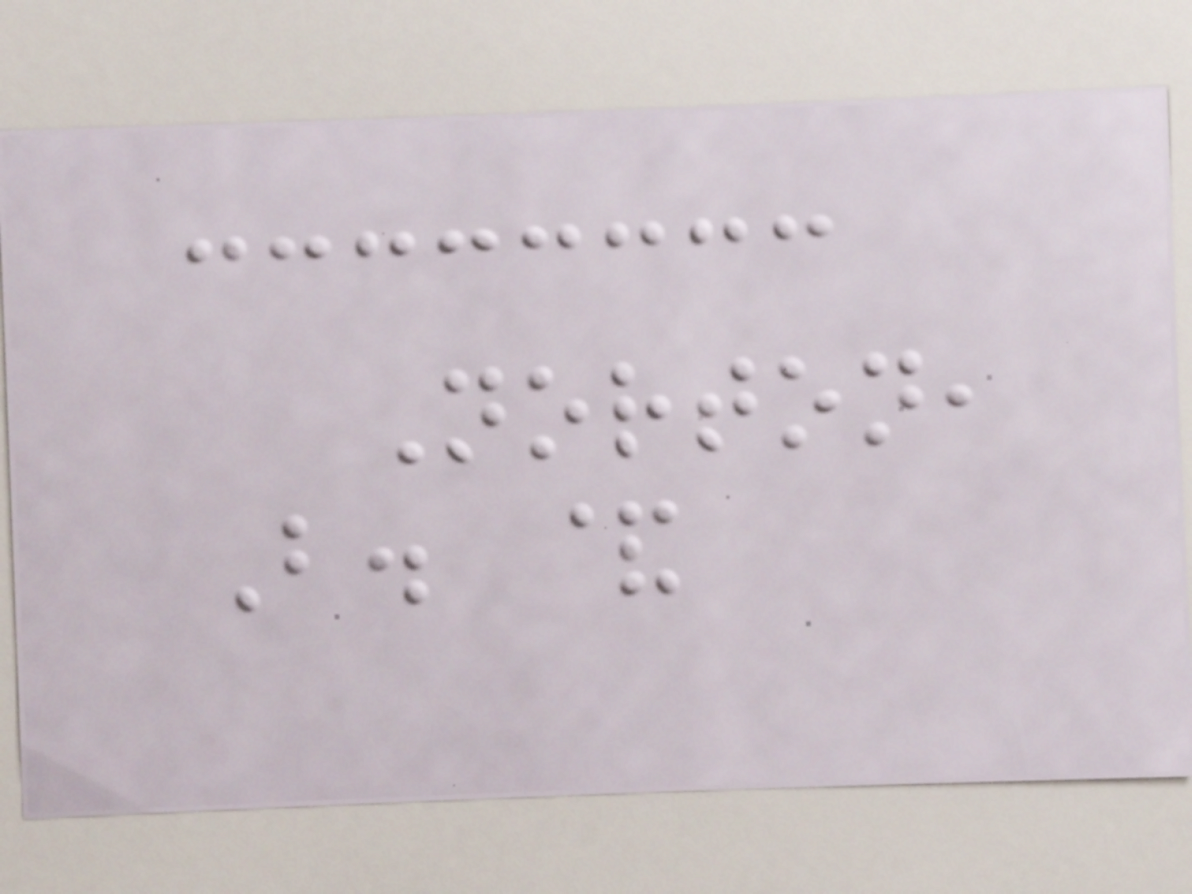Norton,
B. &
